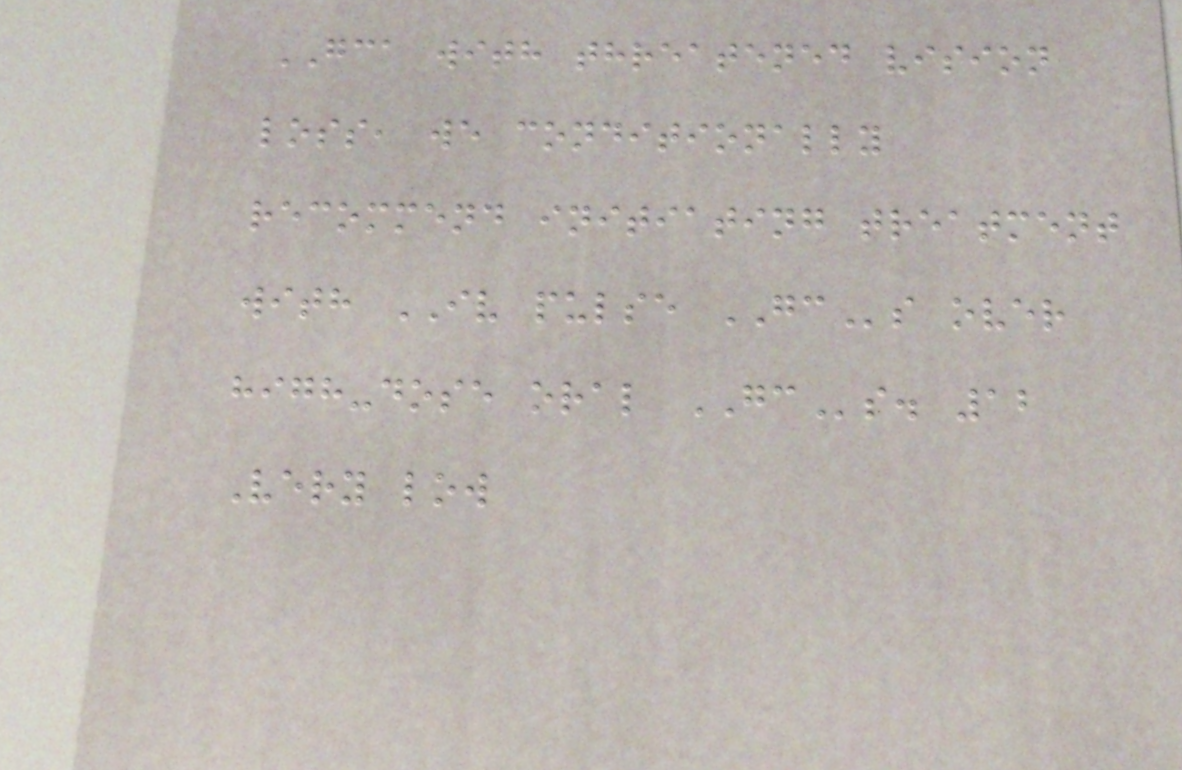GCA with threatened vision
loss, we conditionally
recommend initiating treatment
with IV pulse GCs over
high-dose oral GCs. 12
Very low
